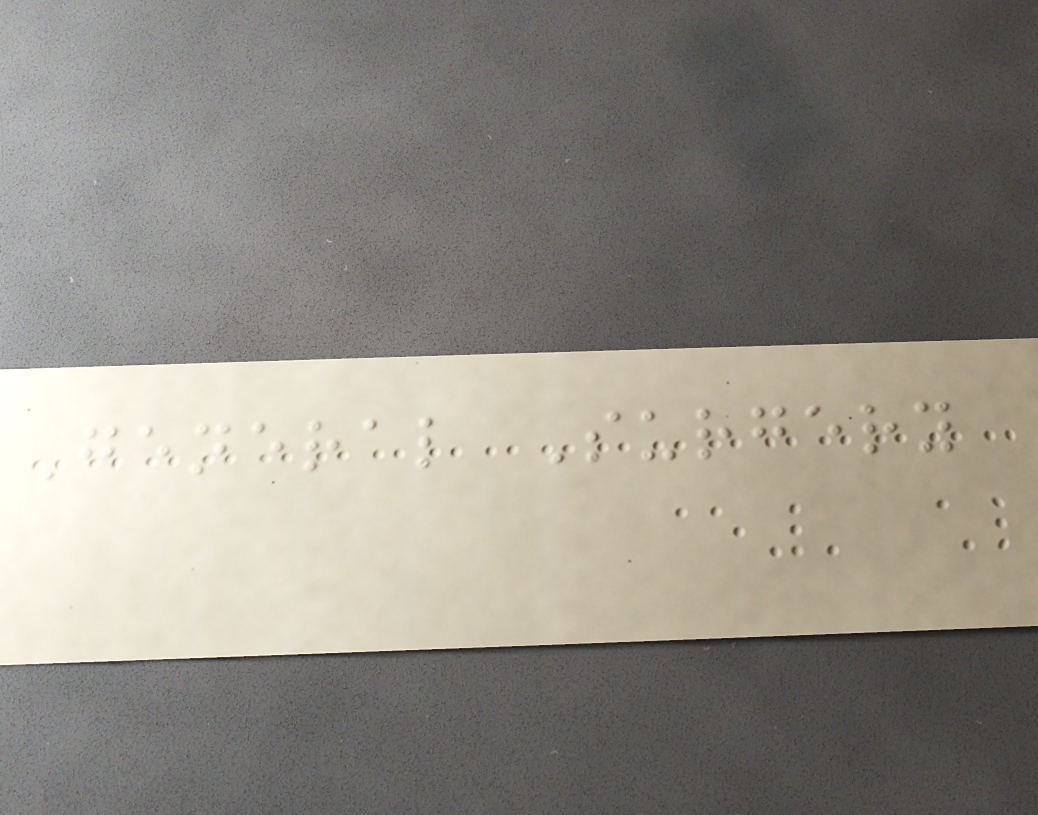General Surgery
